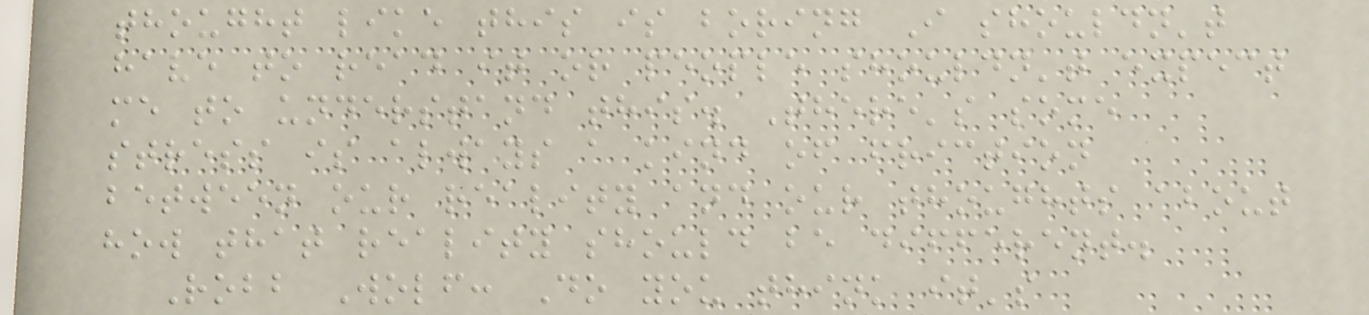thought like this is boring I shouldn't
have to read it or people shouldn't expect
me to understand this. There's some
stress is always a kind of friction
between our reality and our thoughts about
how that reality should be different.
Robb Wolf: Do you think it's
